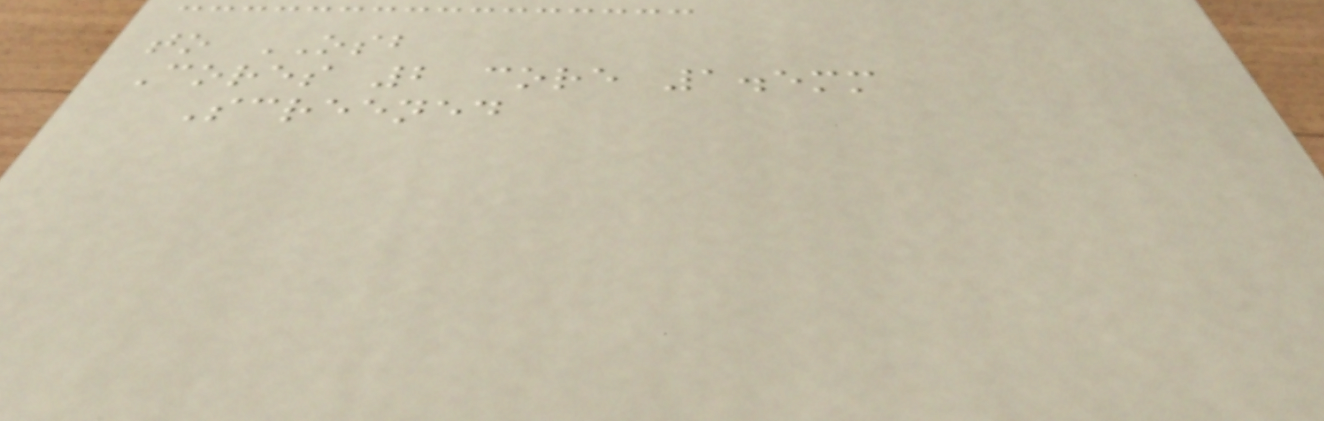to OSB
Cores 2 core 1.5mm
Screened
